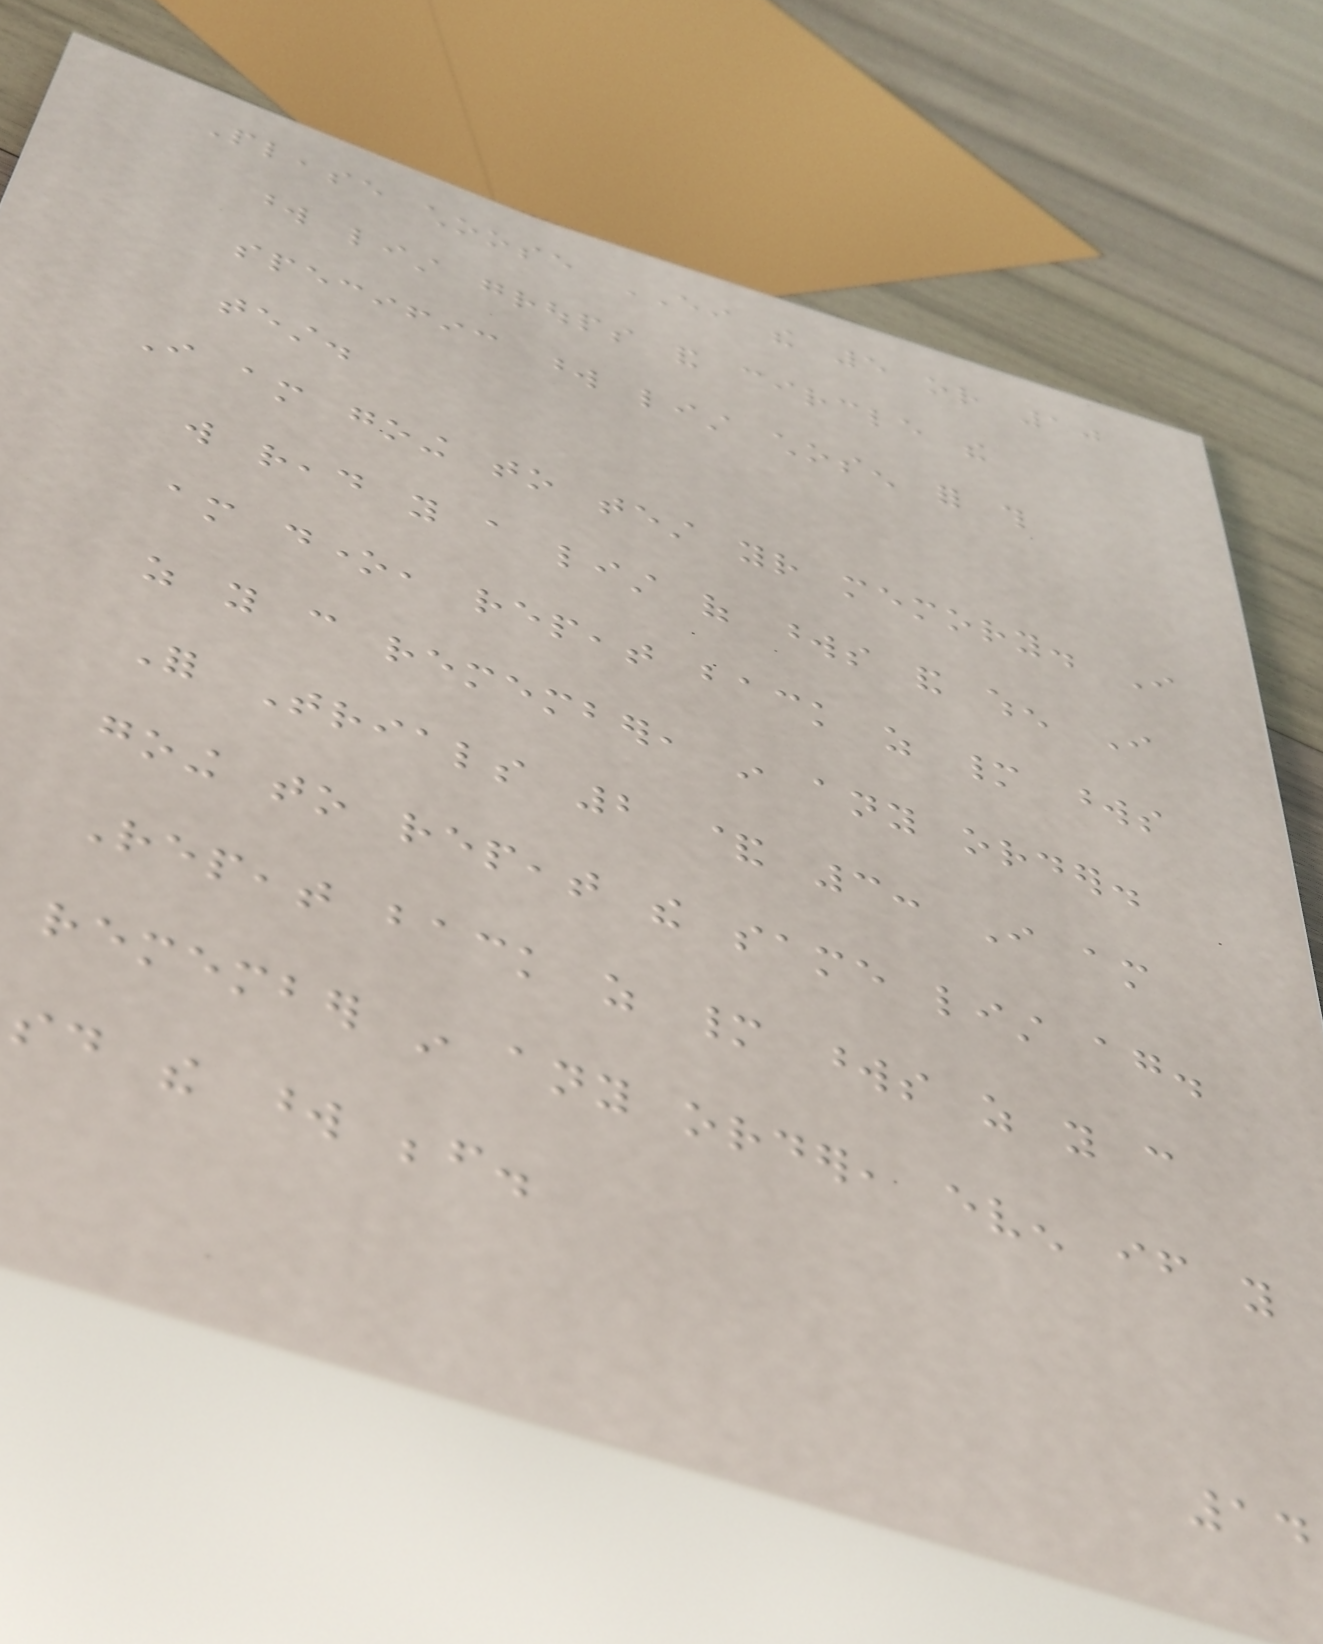Please choose EITHER the 5 or 10
word list groups and circle the
specific word list chosen for this
test.
I am going to test your memory. I
will read you a list of words and when I
am done, repeat back as many words
as you can remember, in any order.
For Trials 2 & 3: I am
going to repeat the same list again.
Repeat back as many words as you can
remember in any order, even if you
said the word before.
14
